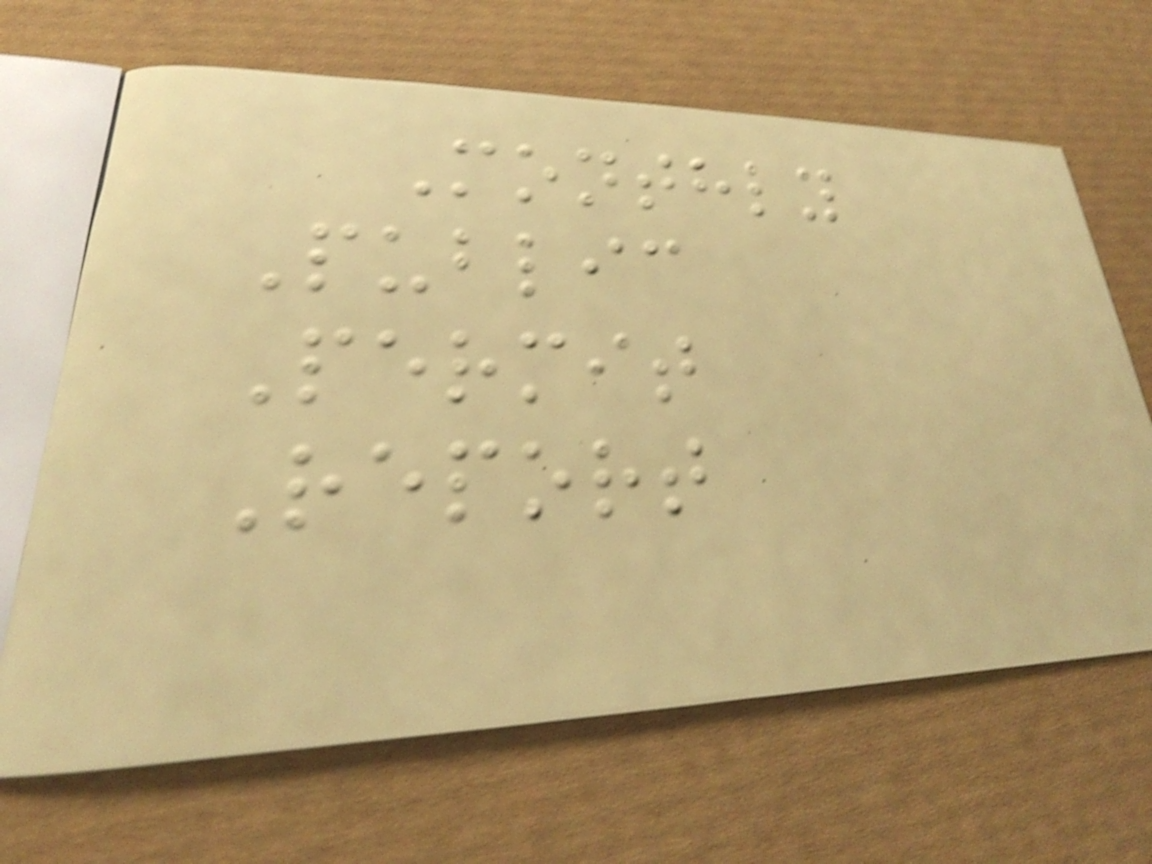Monthly
Public
Permit
Report
